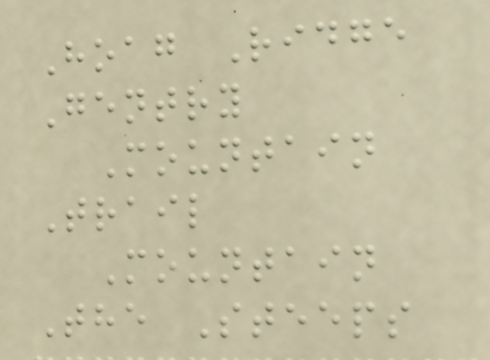Hoag Ridge
Gentry
Mountain
Trail
Mountain
The Steeps
